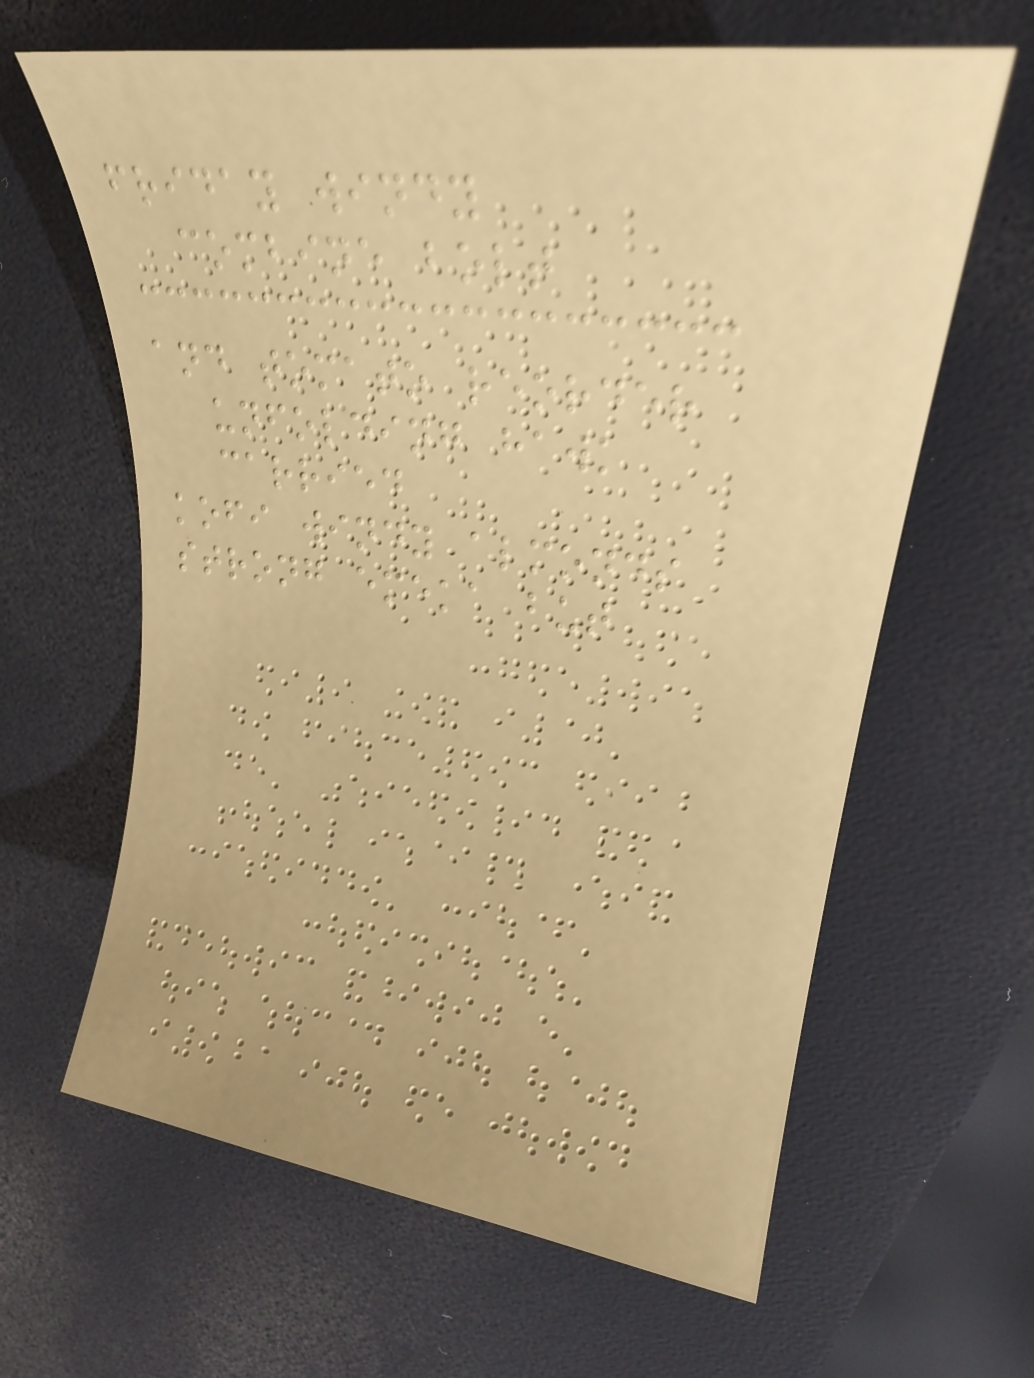friday windy
combine bolt
and tomato reorder
unfolding hawk
carried
kofi windy almonds
strong emeka but
